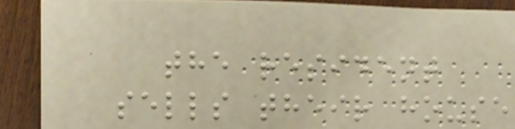the resident
sells their house
